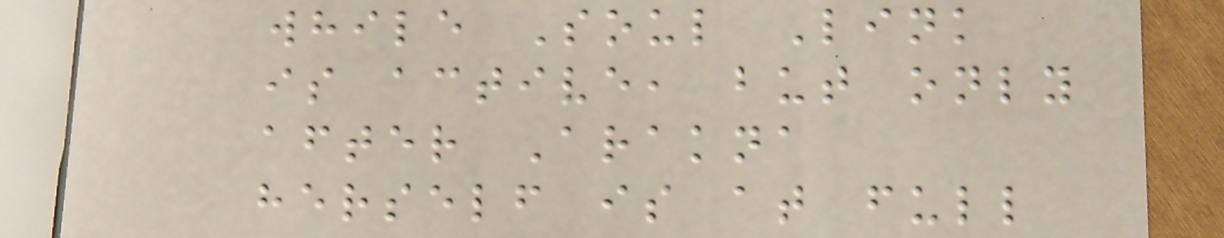while Soul Link
is active, but only
after Arakna
herself is at full
